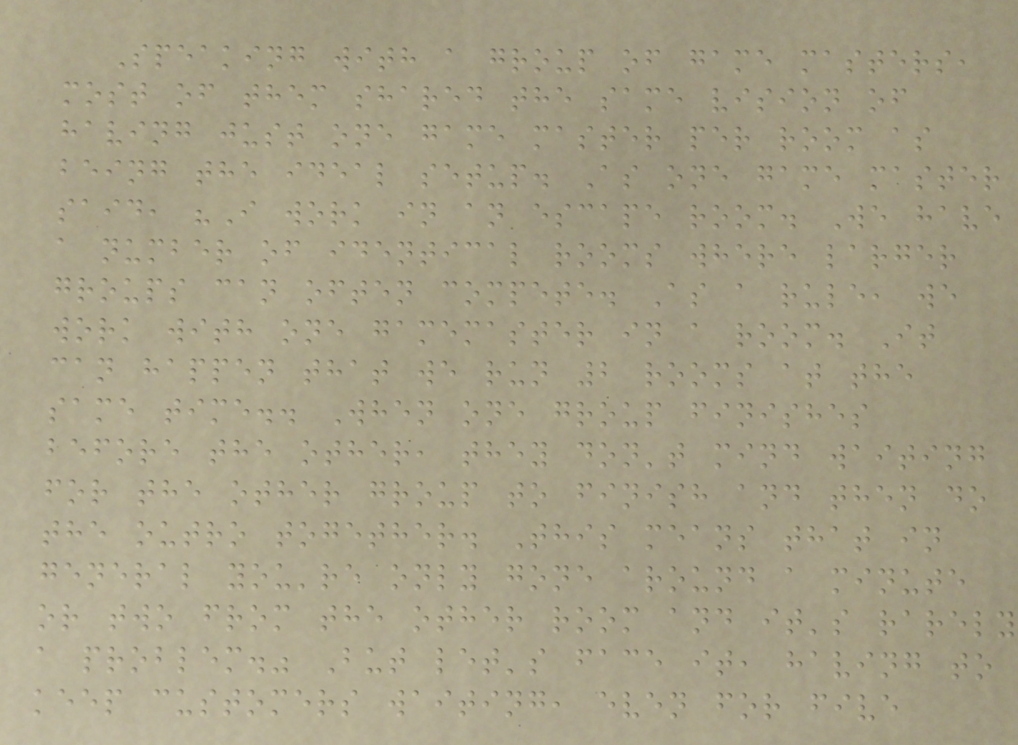Speaking with a group of game masters,
most of them shared the same vision of
having just one game master per room as
being the ideal setup. As one game master
said, "I work in an escape room. We have
a number of identical rooms where larger
groups can often compete. As a rule, we
work with one gamemaster in a room. It
can happen that we run 2 rooms at the
same time.. When one group finishes
before the other, they don't mind waiting
for the other group to finish and then do
the outro together. This means that in
general you're only gone around a minute
or two from the other room and it's rarely
a problem." But let's face it, having to
keep customers waiting, even for five
